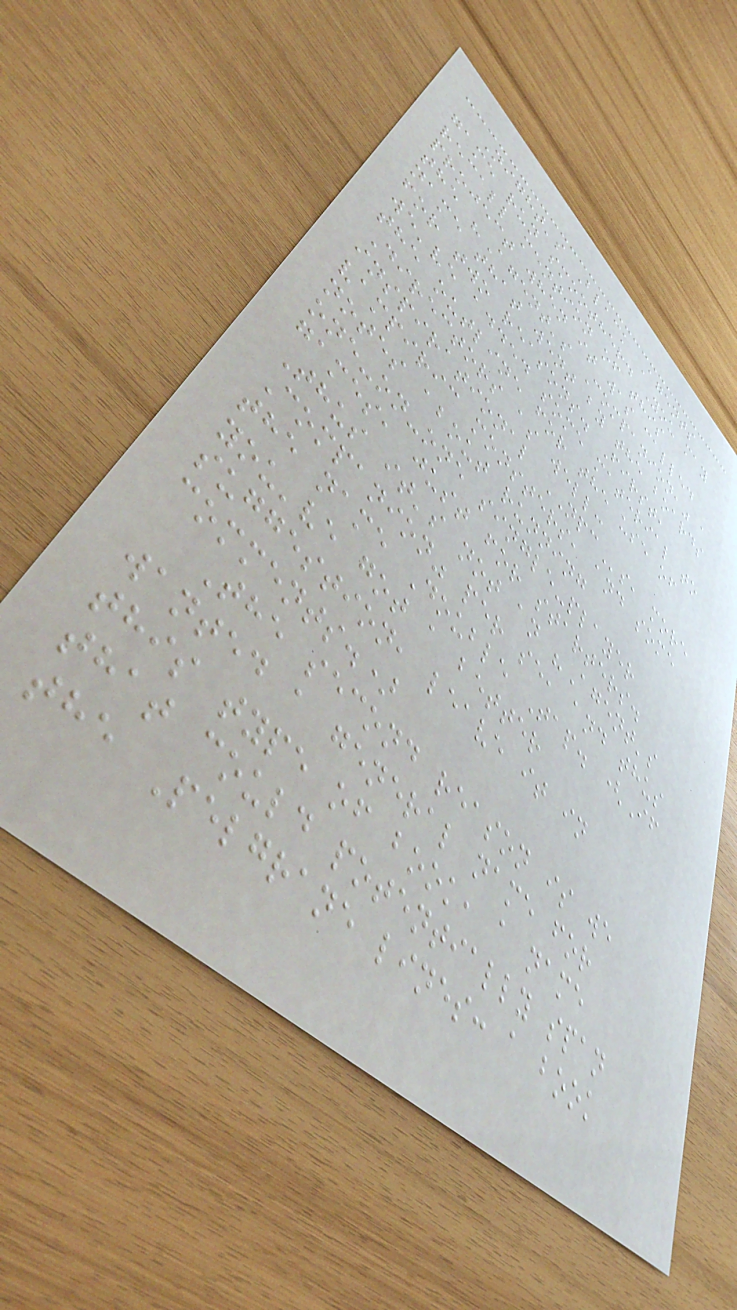Night's Black Agents
game run smoother. You may
recall mention of this
project when it was called
the "Agent's Companion," a
name that went by the boards
for two reasons. First,
we've added some material to
the outline for the use of
Directors as well:
inspirational NPCs, more
vampiric monsters, and some
notes about running
one-on-one single-player
games, just for starters.
Thus it's not an "Agent's
Companion" per se, and thus
the name Double Tap. (If
you've got a better
suggestion, leave it in
comments.)
The second reason is we
wanted a general name for
this type of book, a name
that could potentially span
the Pelgrane lines: a book
